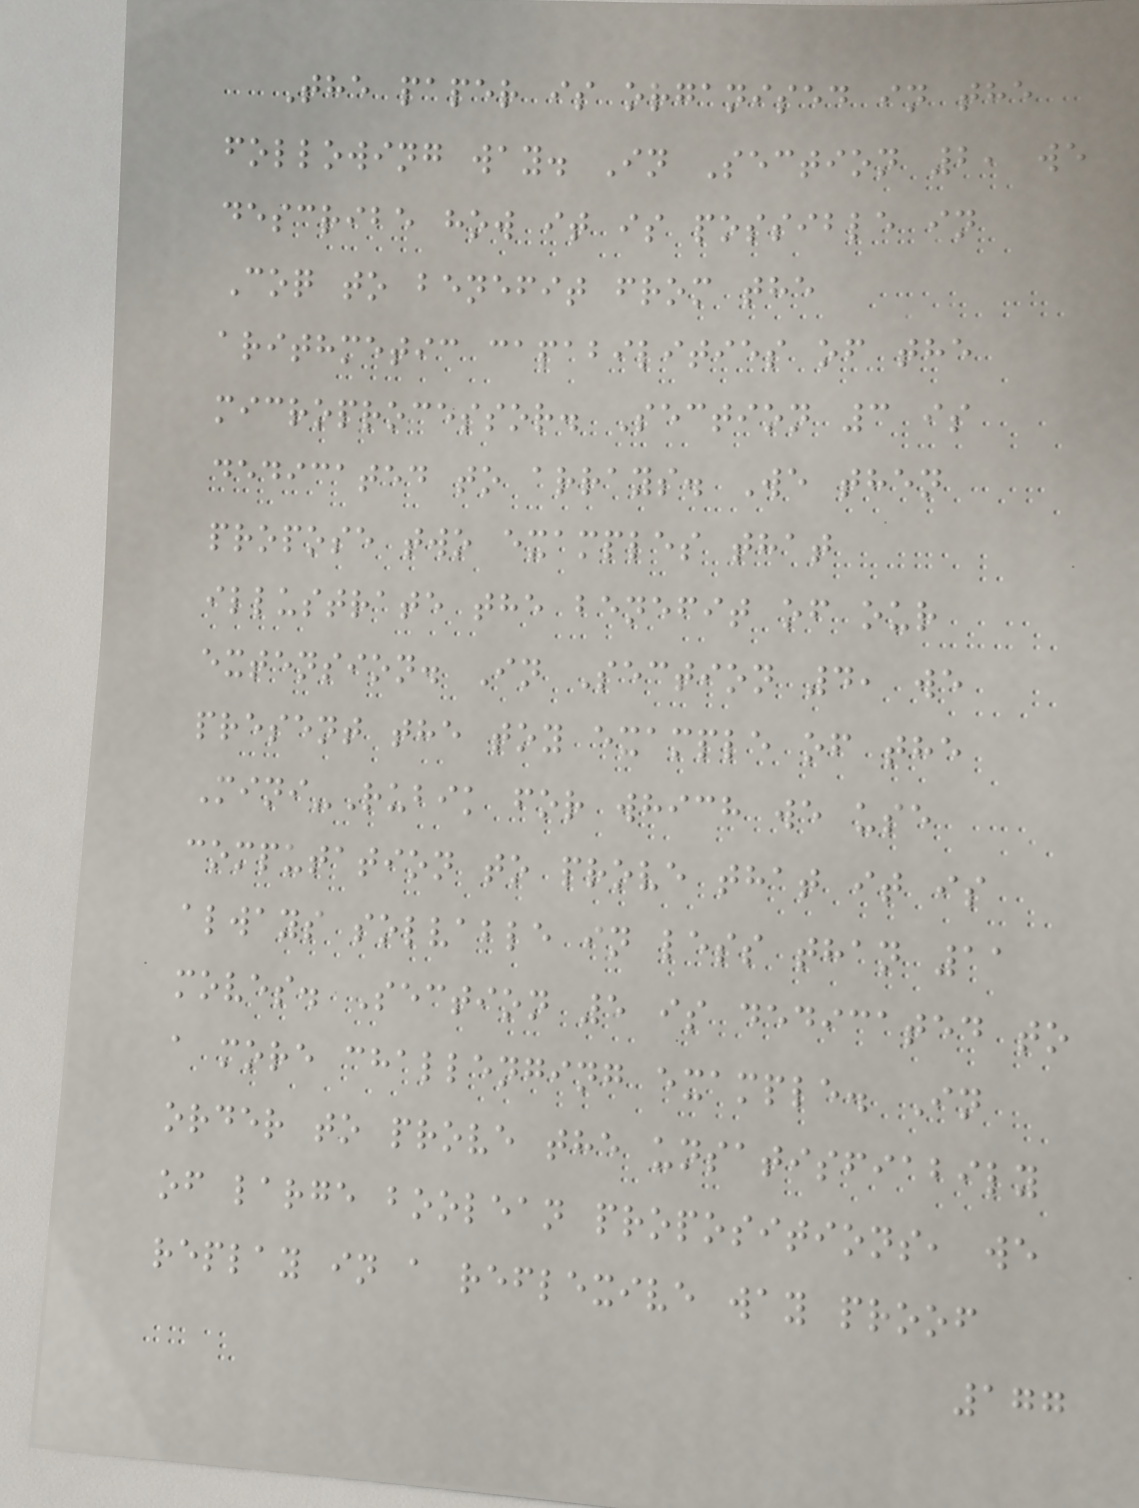The paper is organised in the
following way. In Section 2, we
describe how it is possible in
Coq to benefit from the
arithmetic capabilities of the
microprocessor. Section 3 is
dedicated to arrays. We then
propose two examples that
illustrate the benefit of our
extension. In Section 4, we
present the toy example of the
Mini-Rubik for which we use
computation to prove that it is
always solvable in less than 11
moves. Section 5 is dedicated to
a more challenging example. In
order to prove the unsatisfiabily
of large boolean propositions, we
replay in a reflexive way proof
177
